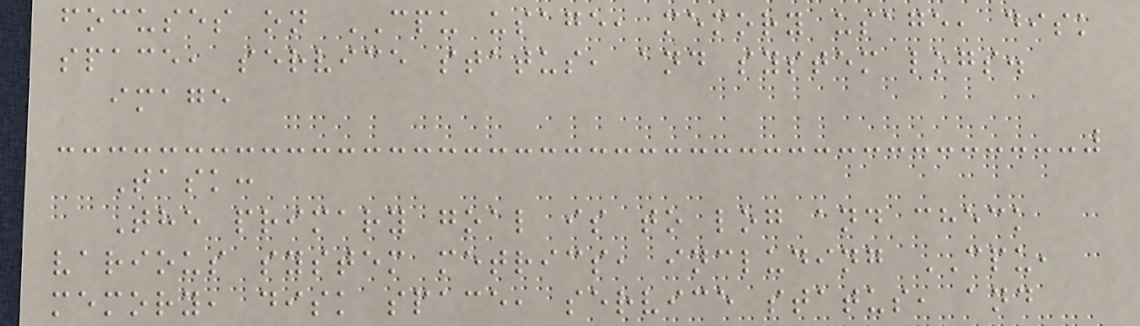focuses on CPU usage, memory usage, disk
space, service status, and system logs.
image
Task:
The primary goal is to log and check
various system metrics, including CPU,
memory, disk space, service status, and
